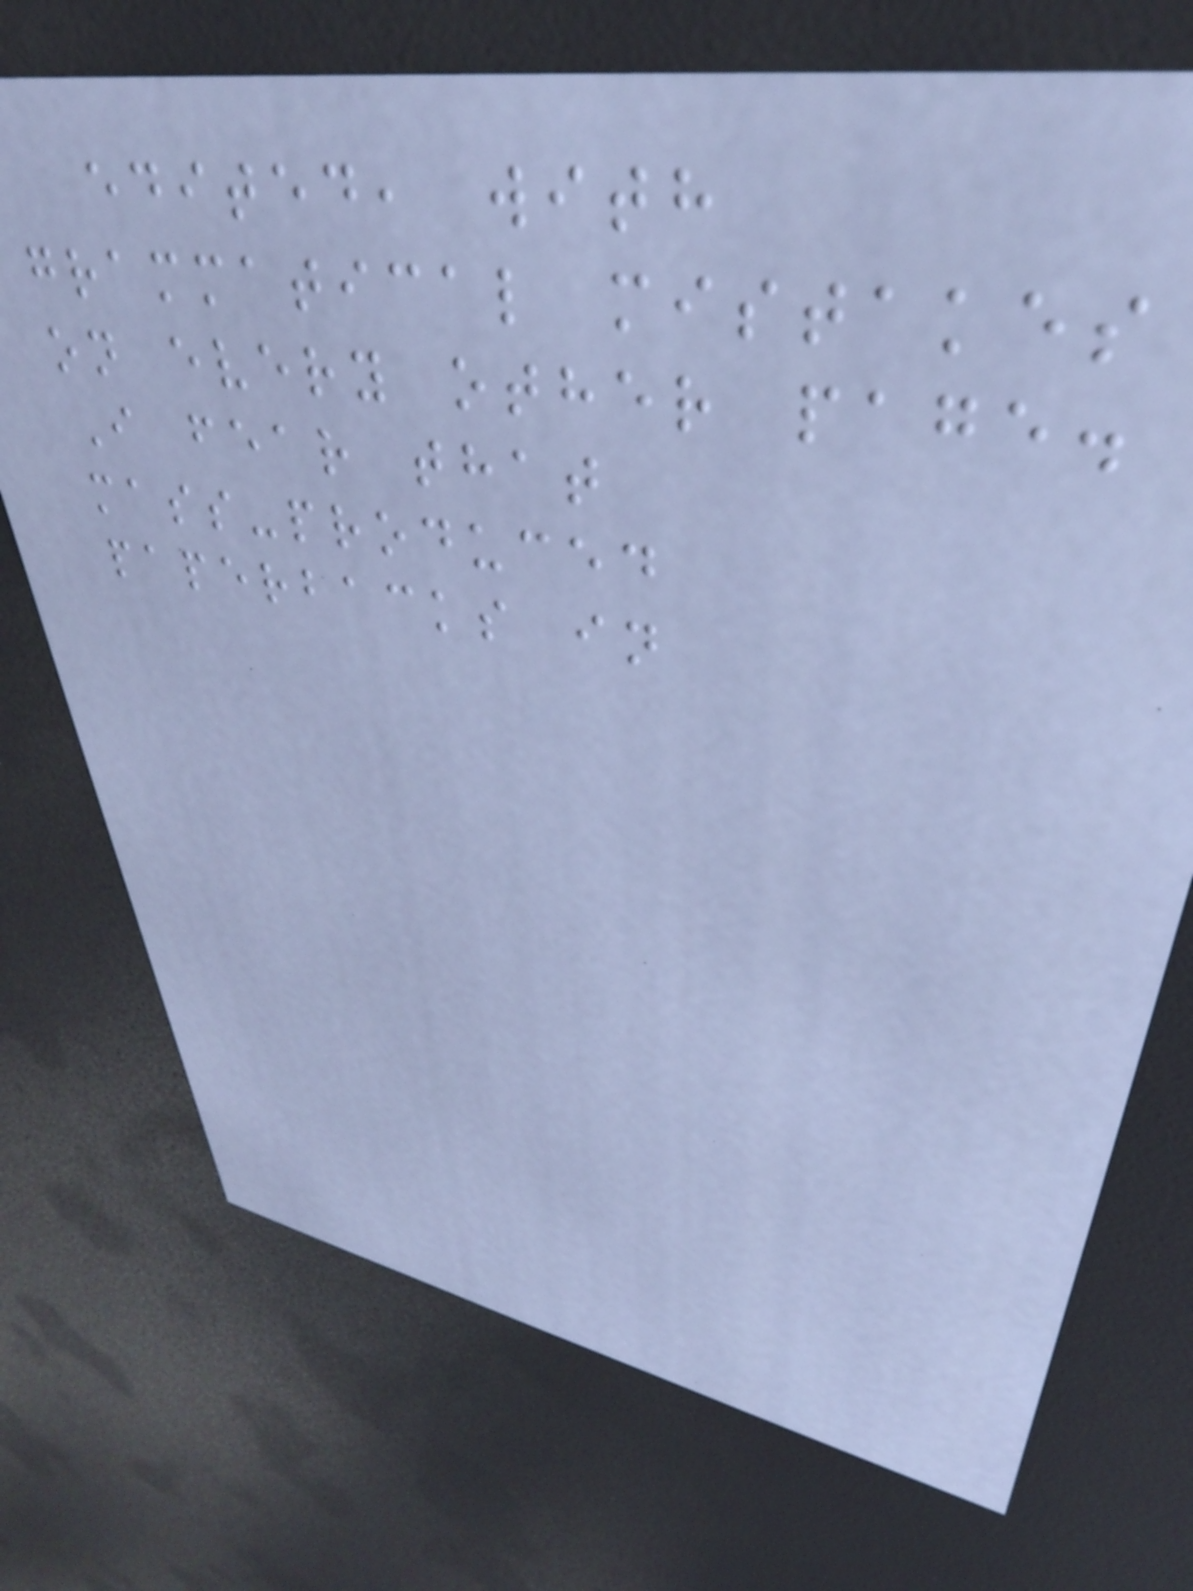edited, with
grammatical mistakes
on every other page.
I fear that
mass-produced
paperbacks in
